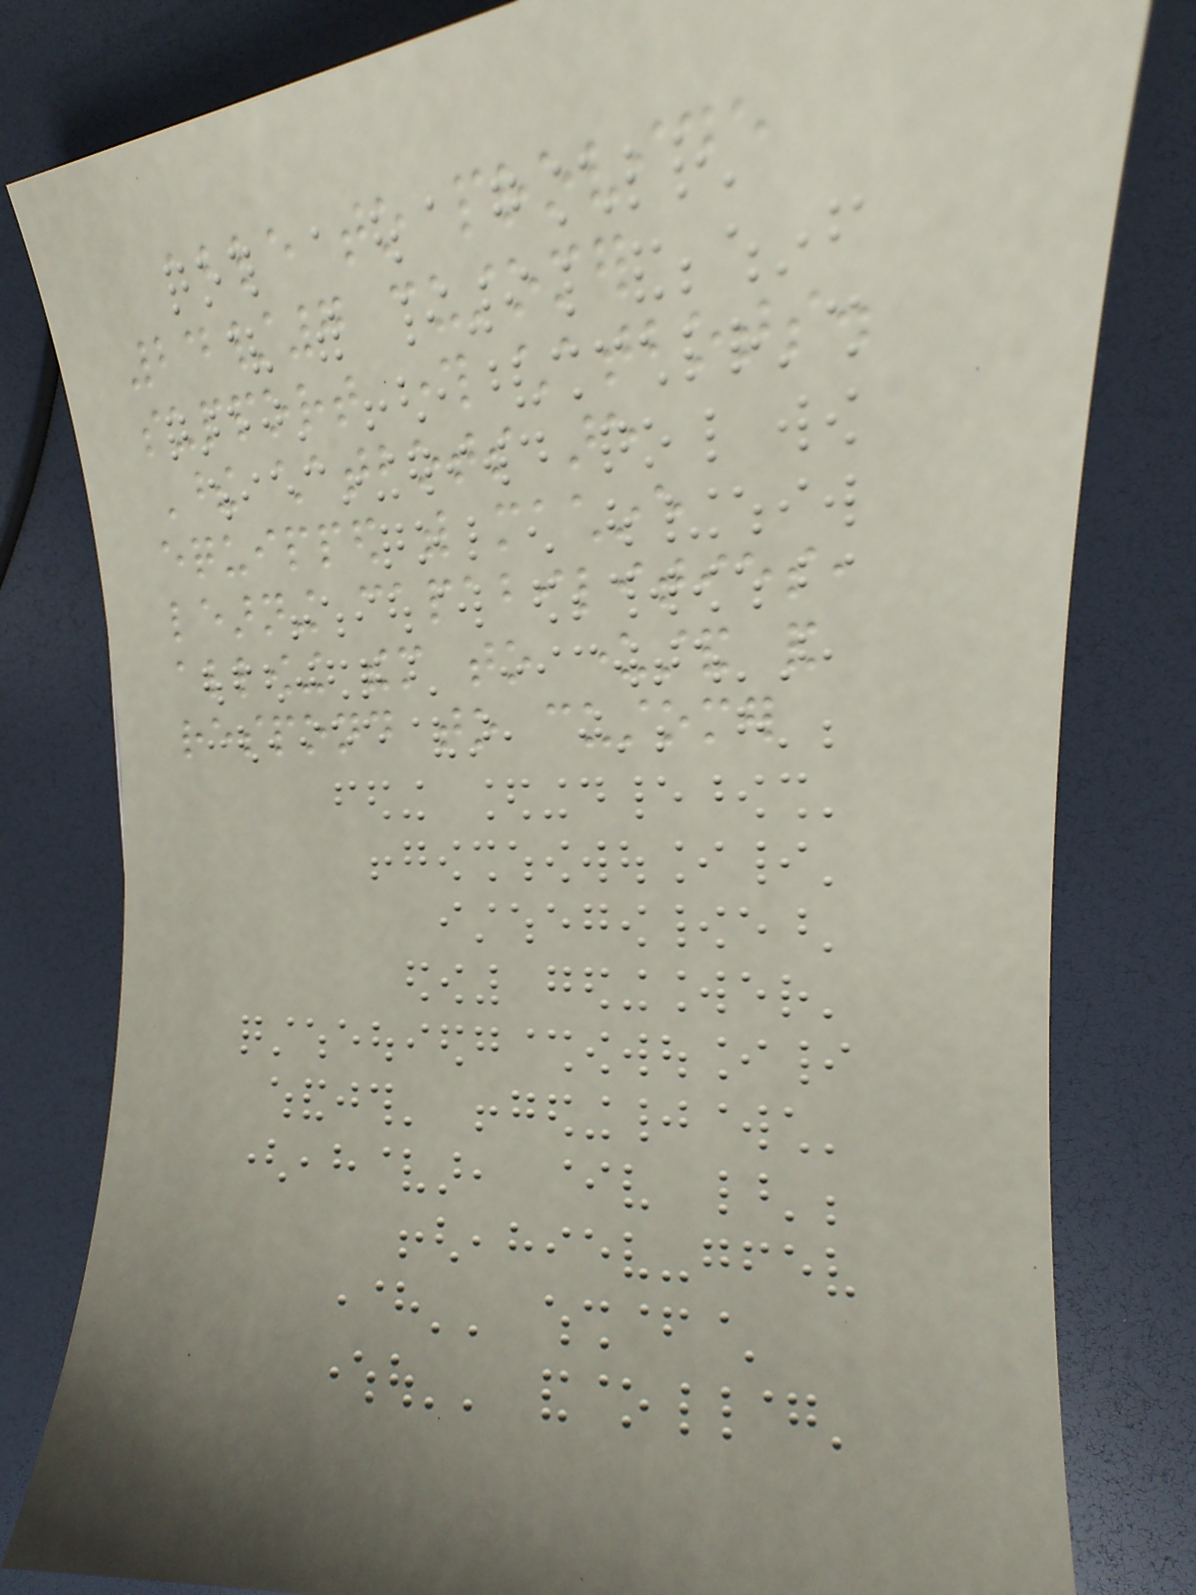able to provide
24/7 customer
support through chatbots.
These chatbots are
equipped with machine
learning capabilities,
allowing them to understand and
respond to customer
